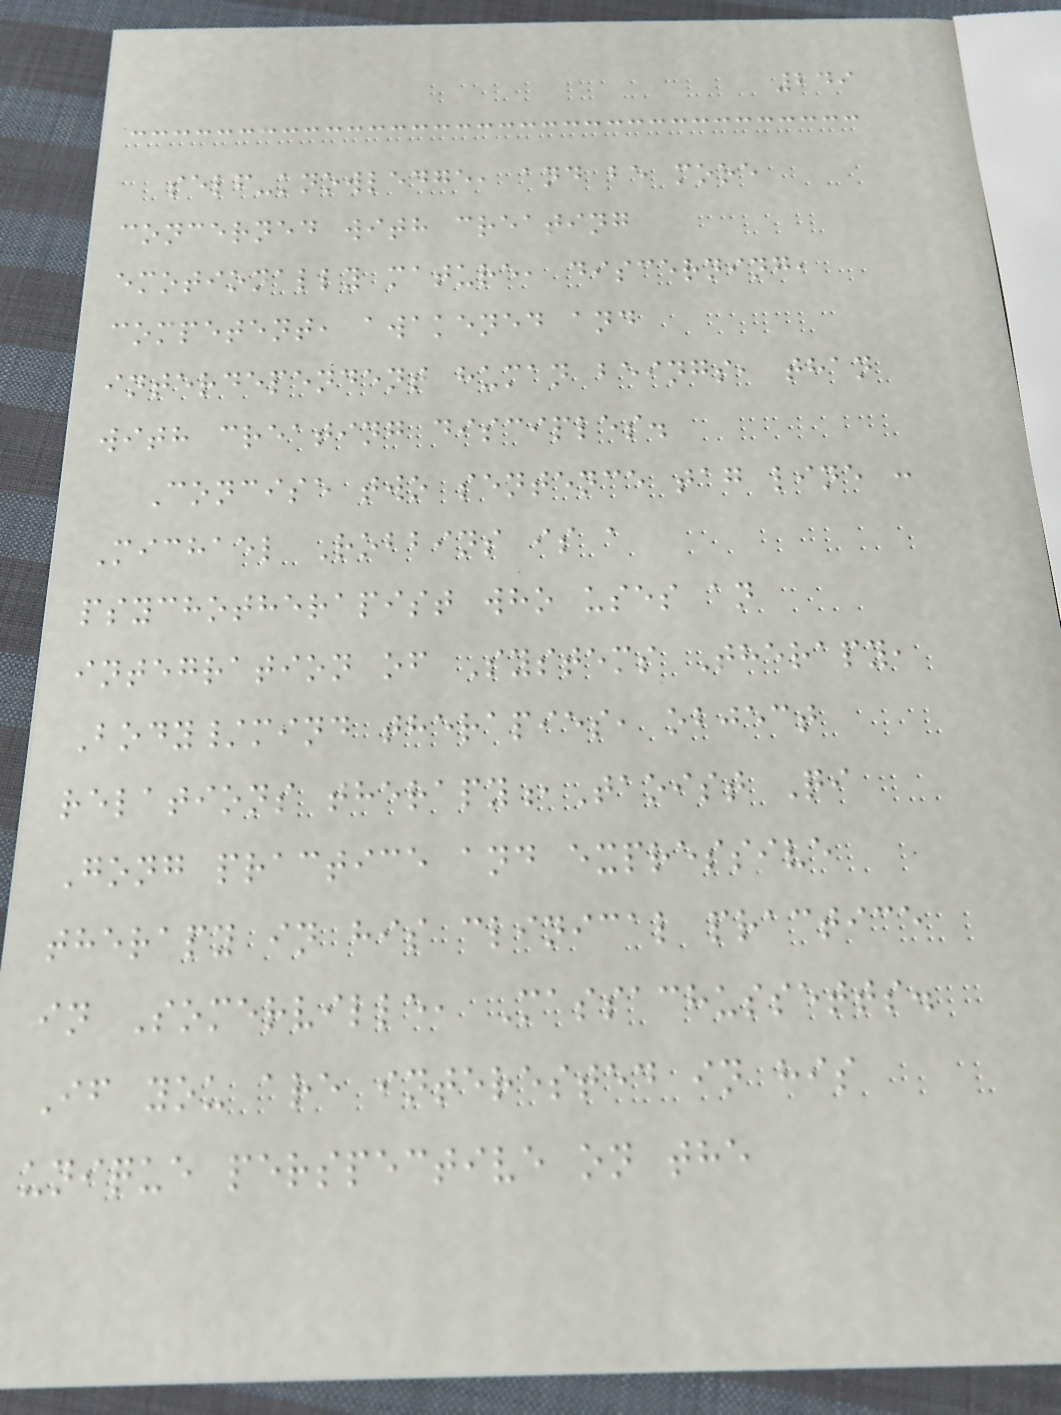249
self-knowledge, and be more
concerned with creating
emotionally mature, discerning,
competent, awakened and
interdependent human beings, than
with creating disciples.
Concise two sentence tag line :
Michael Robbins is a
psychotherapist who uses an
integration of Systems Therapy,
Body/mind therapies, object
relations therapy,Taoist Qi
Gong practice and expressive
therapy in his clinical practice
in Somerville, Massachussetts.
If you are interested in his
unique perspective on the
